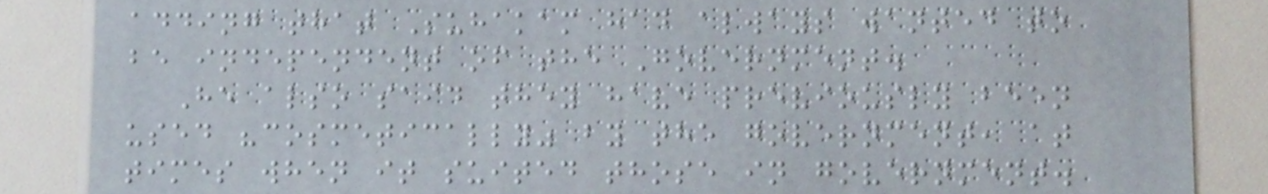adding that Suhakam had always wanted to
be independent of the Government.
He also said they have previously been
used "cosmetically" by the government, at
times when it suited those in government.
